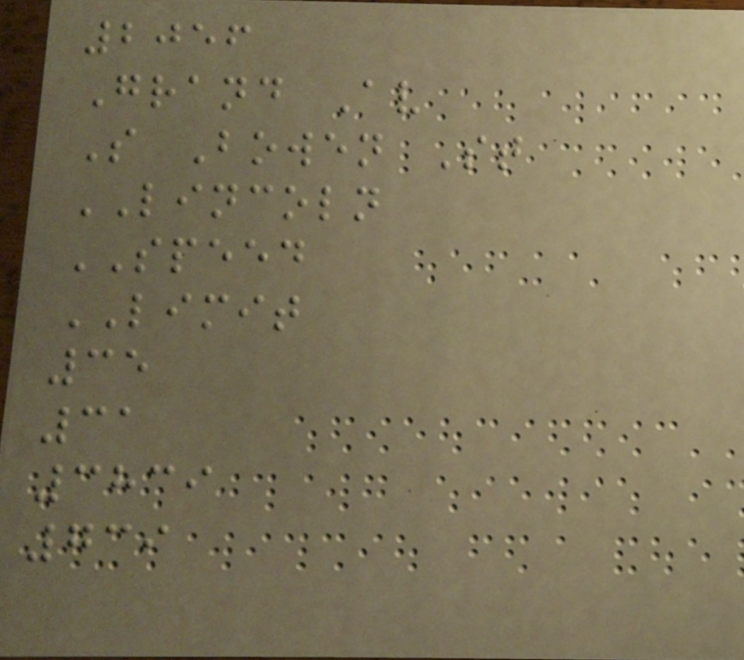2056
Grand Av
S Bowen St
LINCOLN
SPEED
LIMIT
35
31
3839
739
